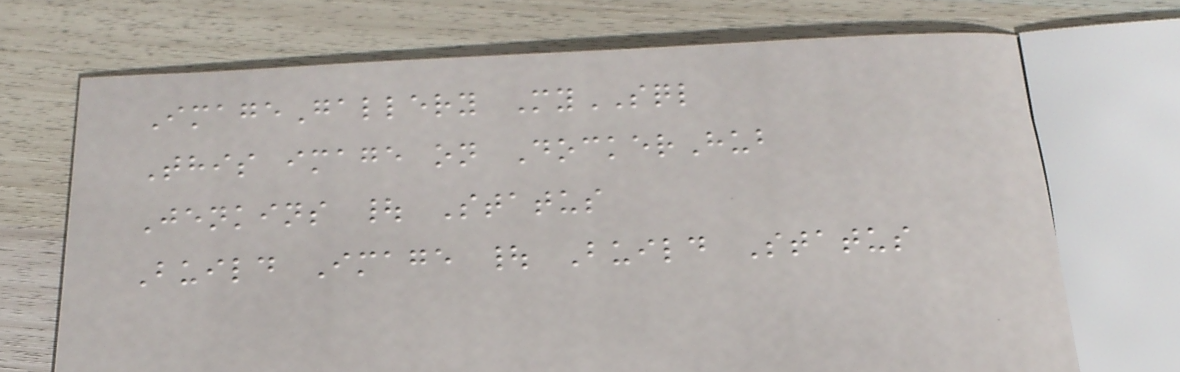ImageGallery MySQL
This image on DockerHub
Jenkins | Status
Build Image | Build Status
